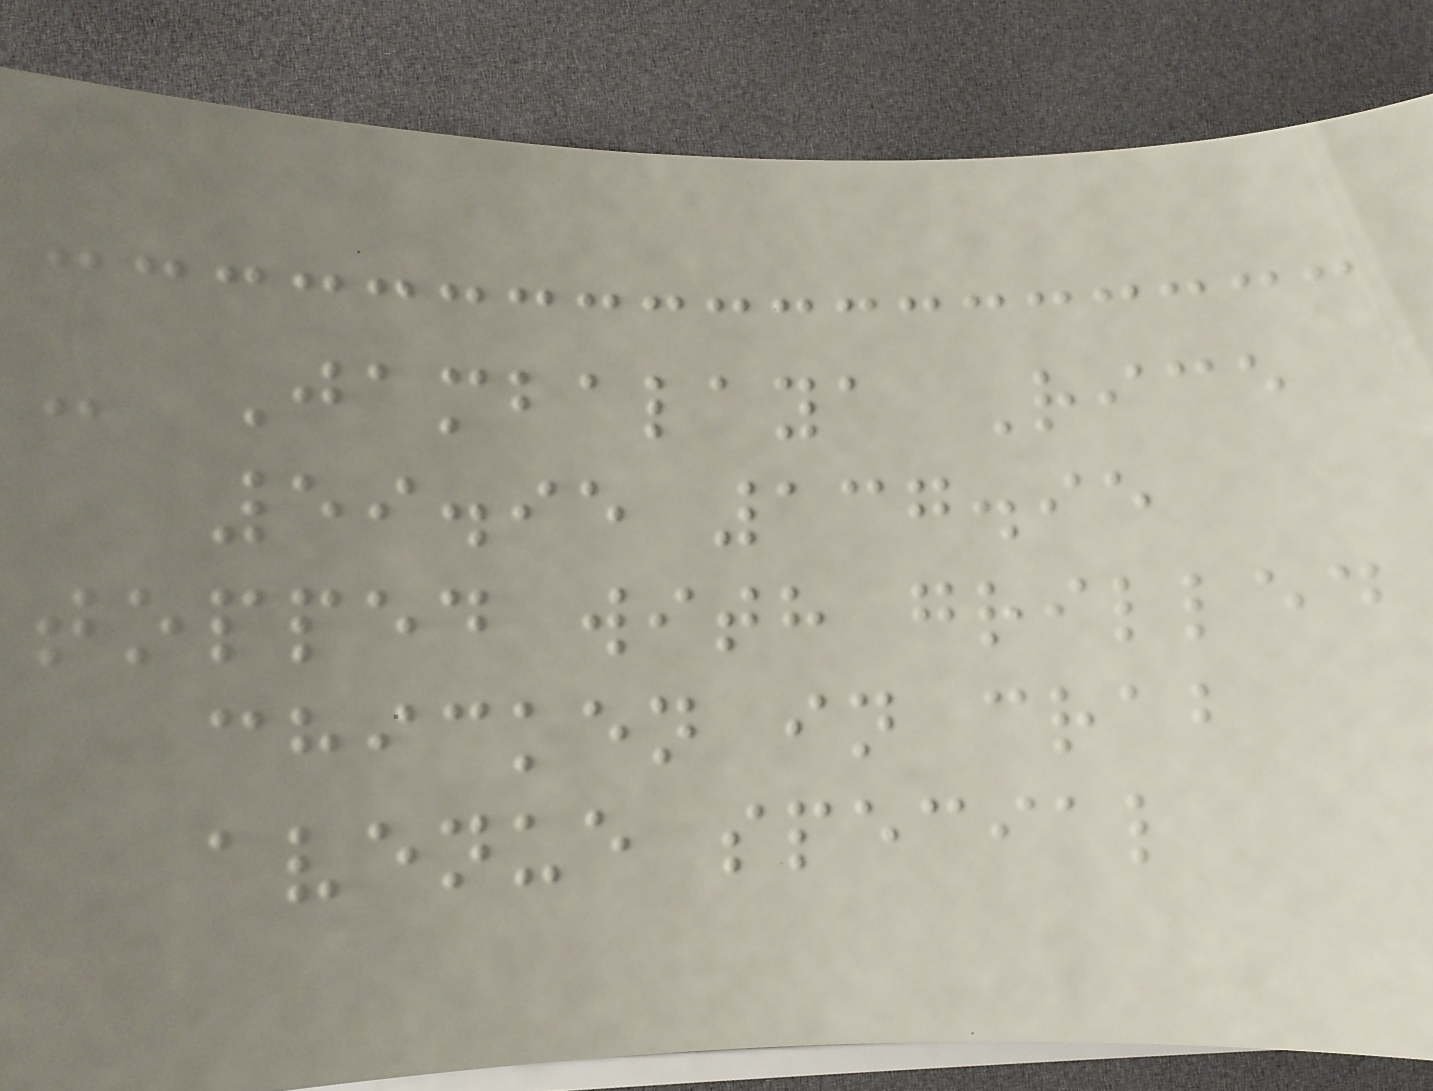- Jambalaya Rice
59.95 137.95
topped with grilled
chicken in crab
avenue special
